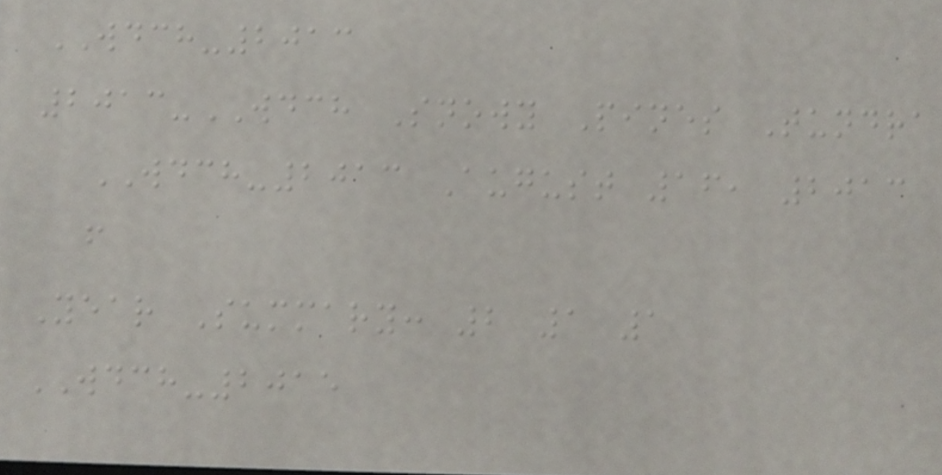WDCH-2013
2013-WDCH Snowy Pines Tundra
WDCH-2013 August 16, 2013
f
Year Summary: 2 1 1
WDCH-2015
